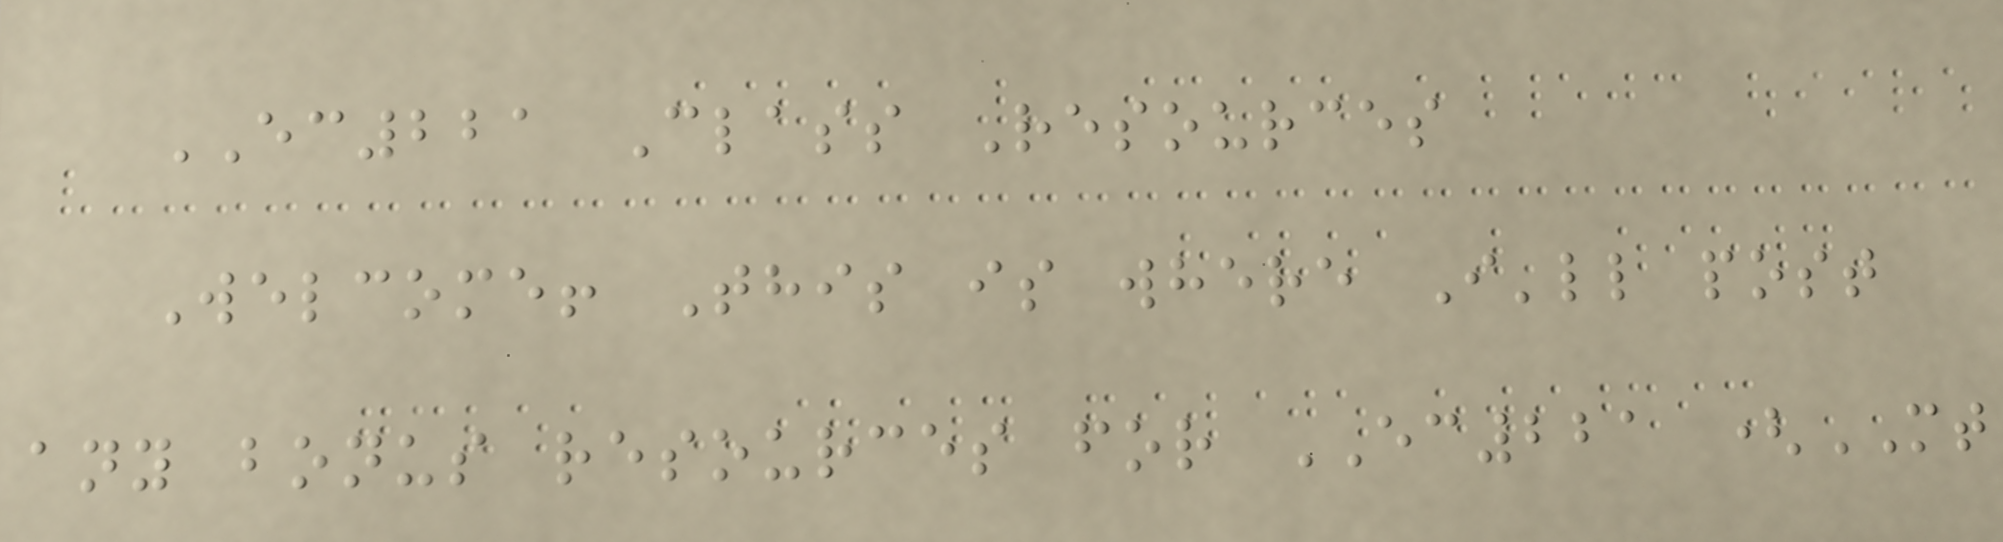EC221 Class Resources
Welcome! This is where I'll post
any bonus resources for EC221 (MT
